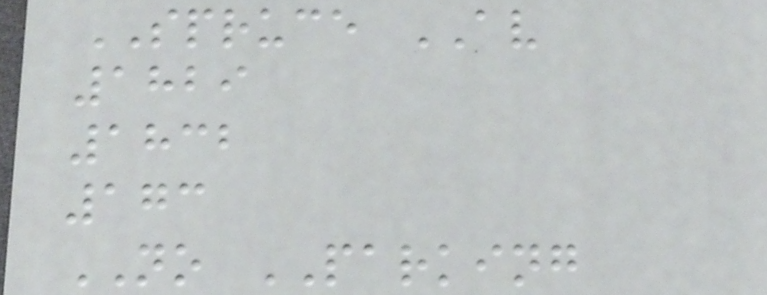SPRUCE AV
1829
1832
173
NO PARKING
